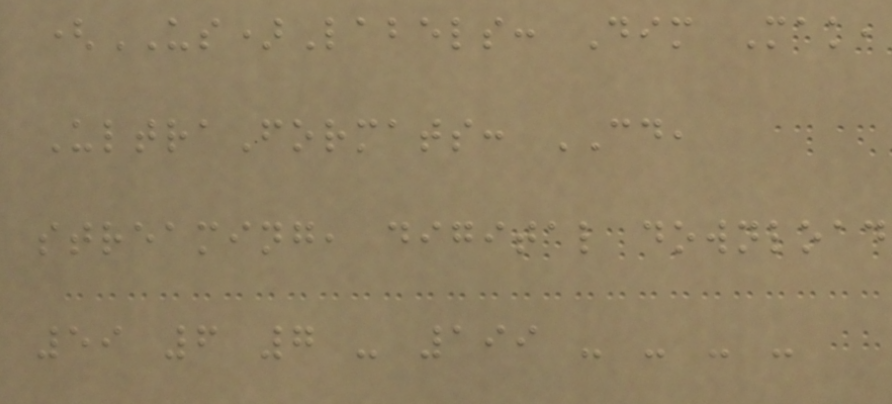(US)Labels: Dim Mak,
UltraFormats: CD,
streaming, digital download
59 6 7 - 199 - - - -
